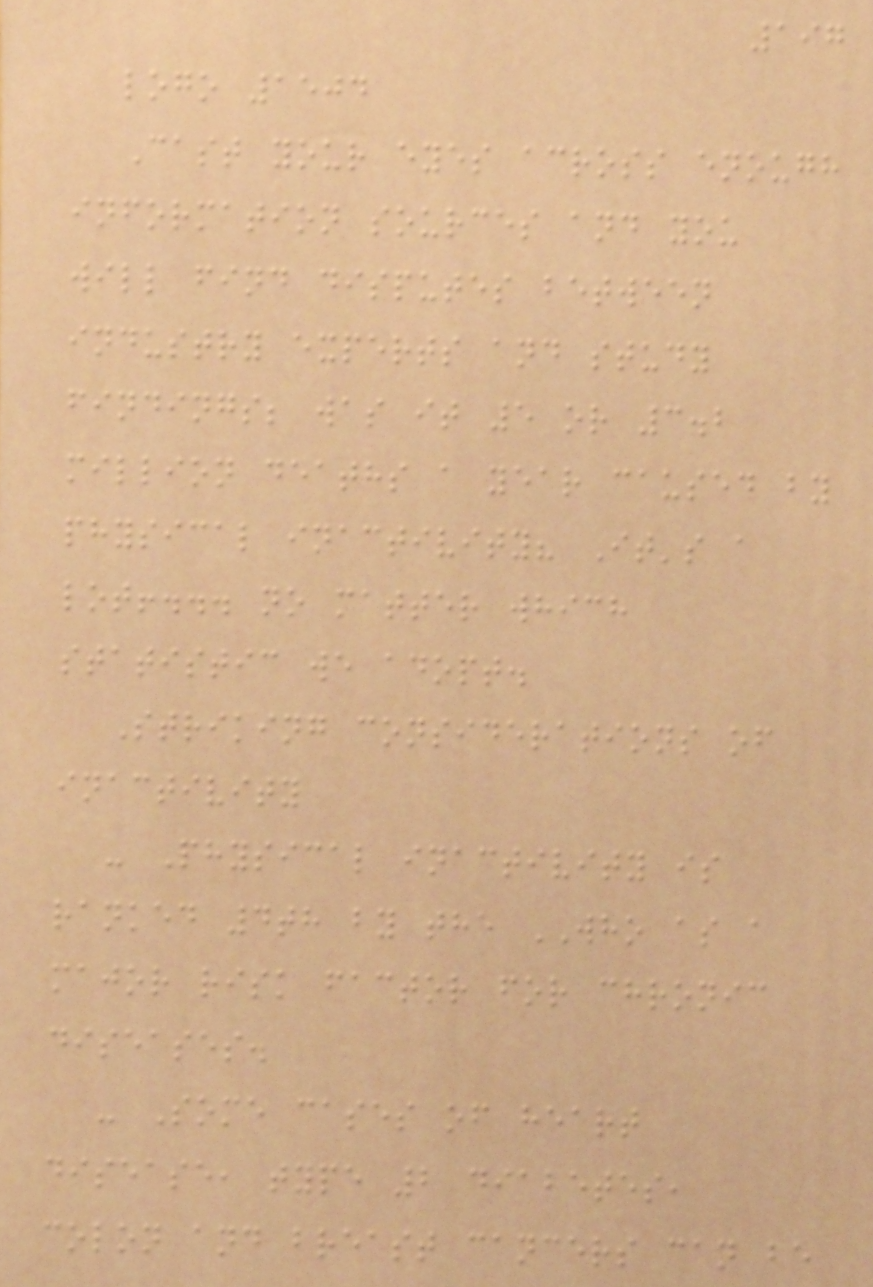197
logo 1504
Cast your eyes across enough
information sources and you
will find disputes between
industry experts and study
findings; was it 5 or 3.2
million deaths a year caused by
physical inactivity? It's a
lot!... no matter which
statistic we adopt.
Striking considerations of
inactivity
- Physical inactivity is
ranked 4th by the WHO as a
major risk factor for chronic
diseases.
- Some cases of heart
disease, type 2 diabetes,
colon and breast cancers can be
